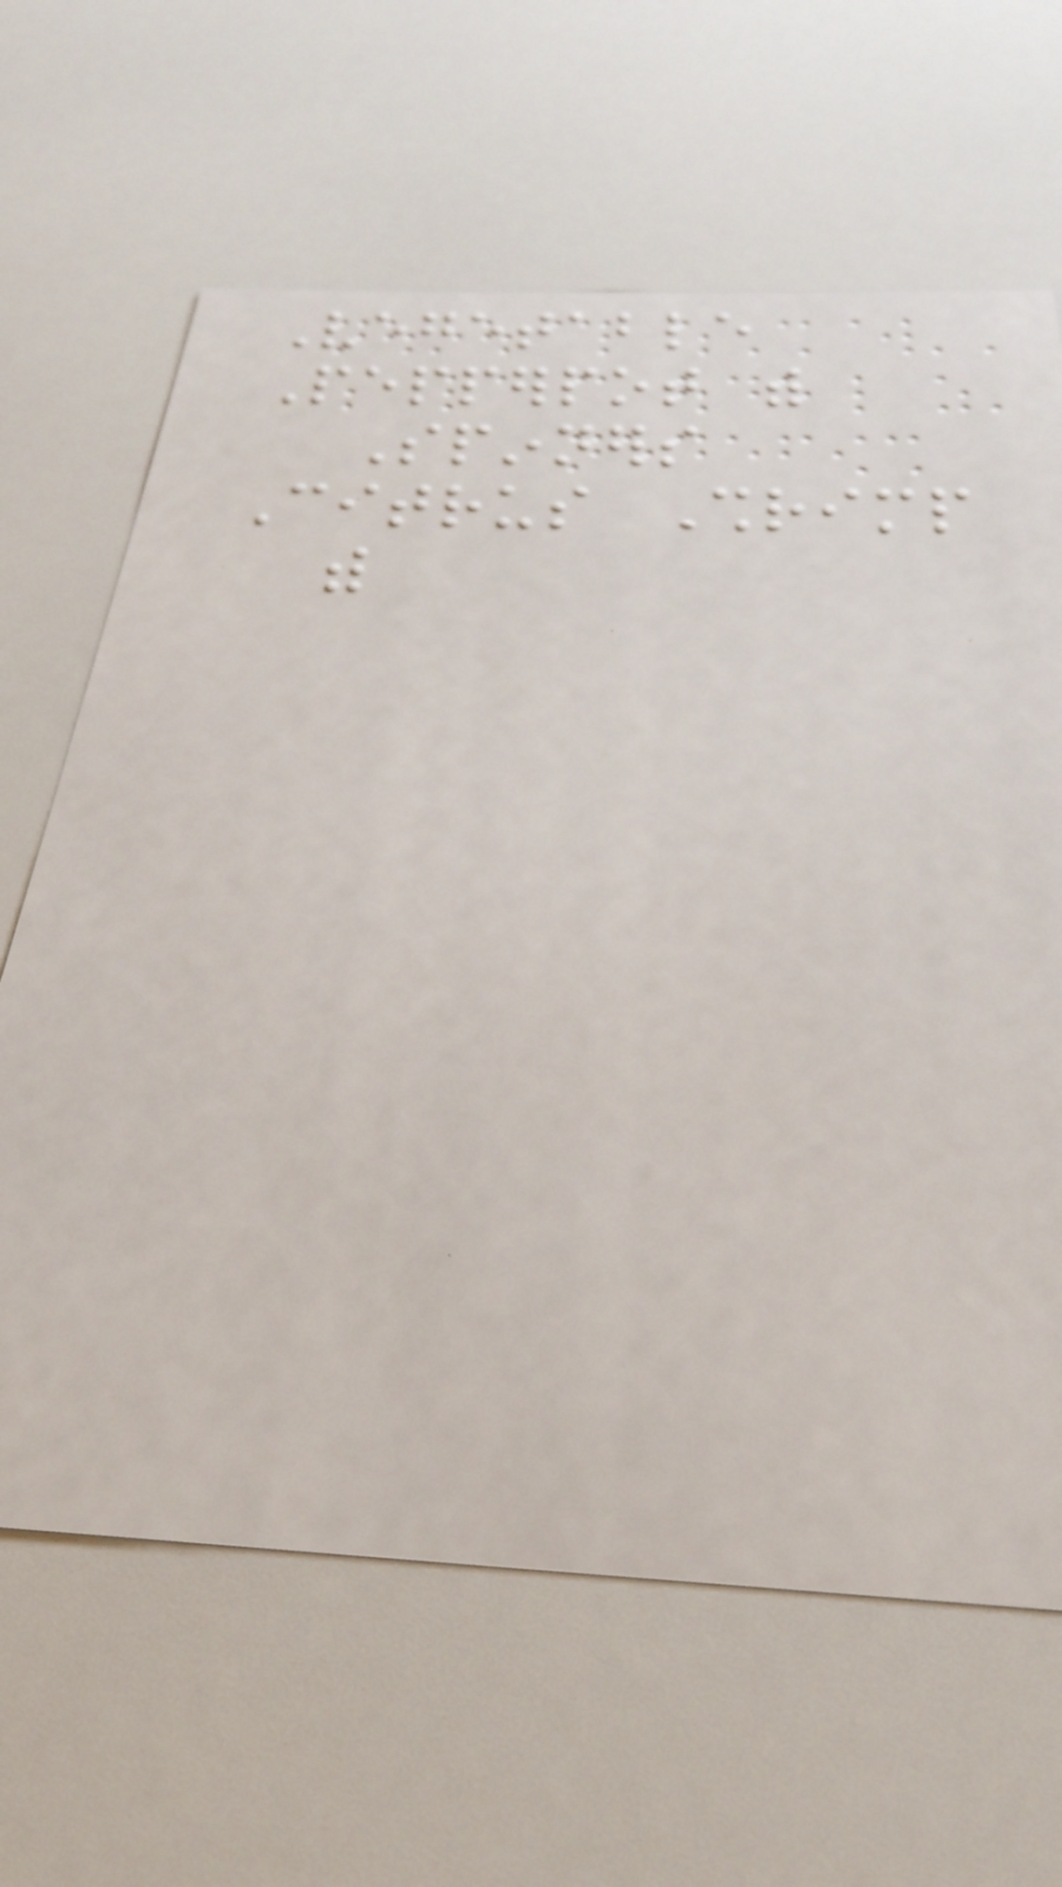Vegetable
Pepperpot with
Spinners
Citrus Shrimp
with
